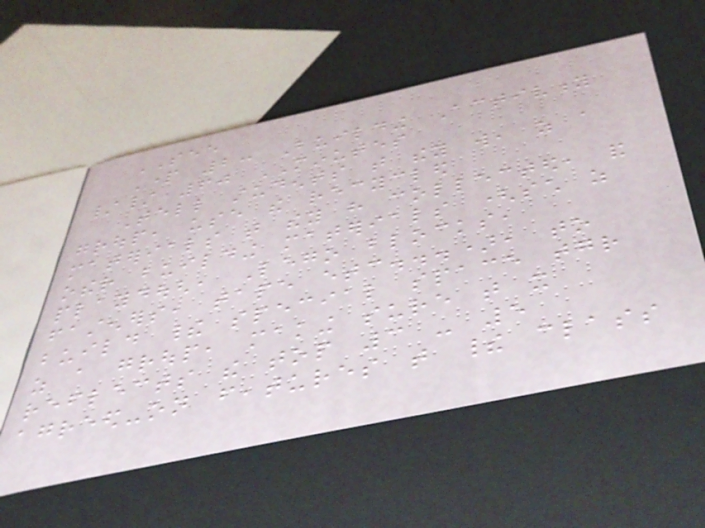SEE
Part 2: Building Activity
// 60 MINUTES
Tell students that they will, as a
group, use the recycled
materials that they have collected, and
other building materials (such as
playdough, Lego blocks,
fasteners, tape etc...), to
build their special space together
as a group, making sure that it
reflects the top 3 - 5
agreed-on features that their class
